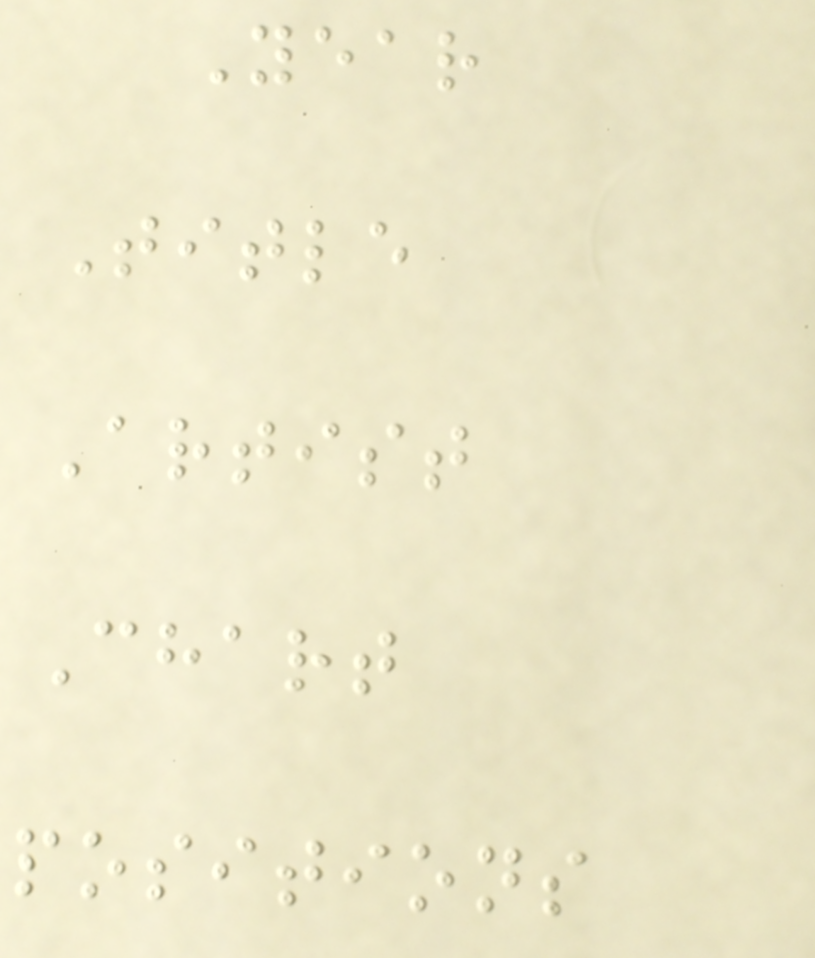Year
Title
Artist
Chart
positions
